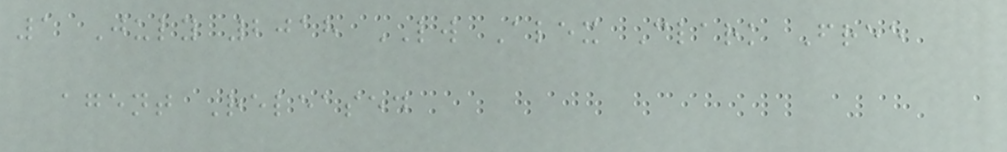1 July 2018 LW Alex Clark Free
agent Released
